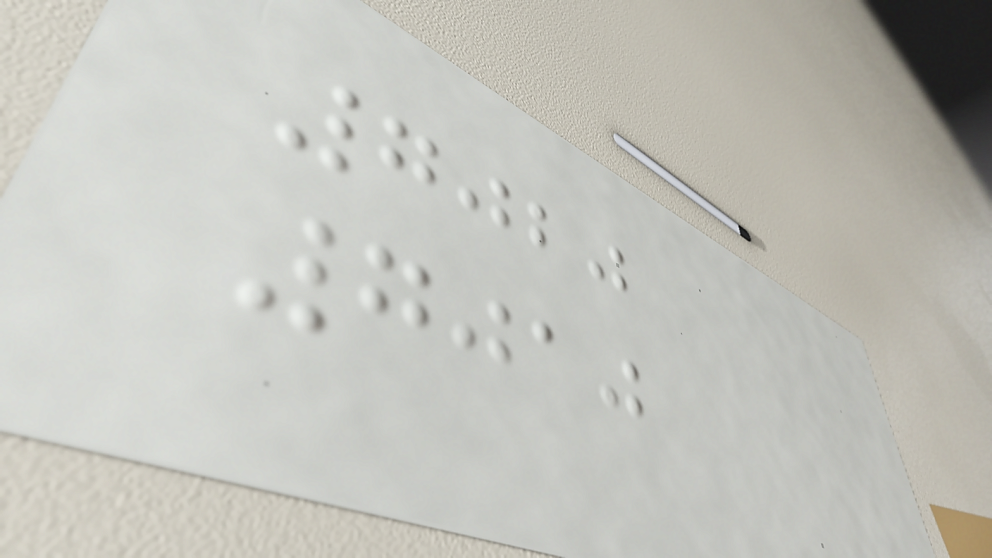7020
7010
